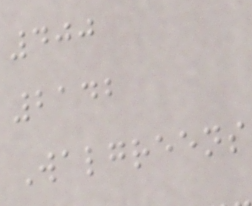400
2142
Walgreens
